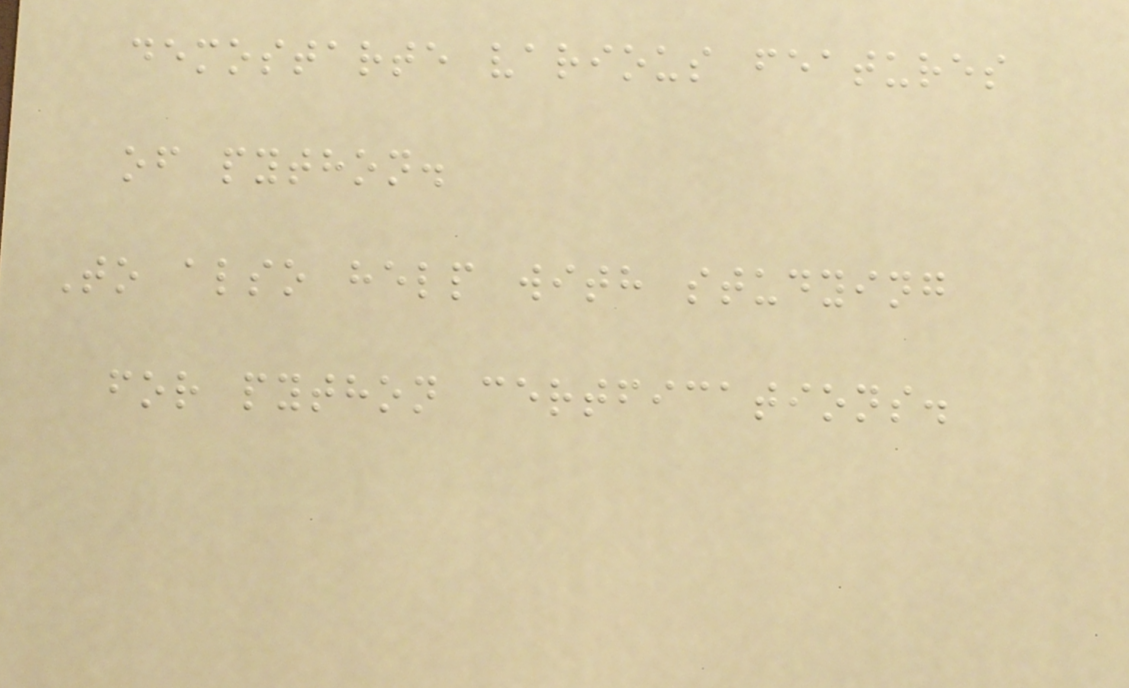demostarte various features
of python.
To also help with studying
for python certfications.
